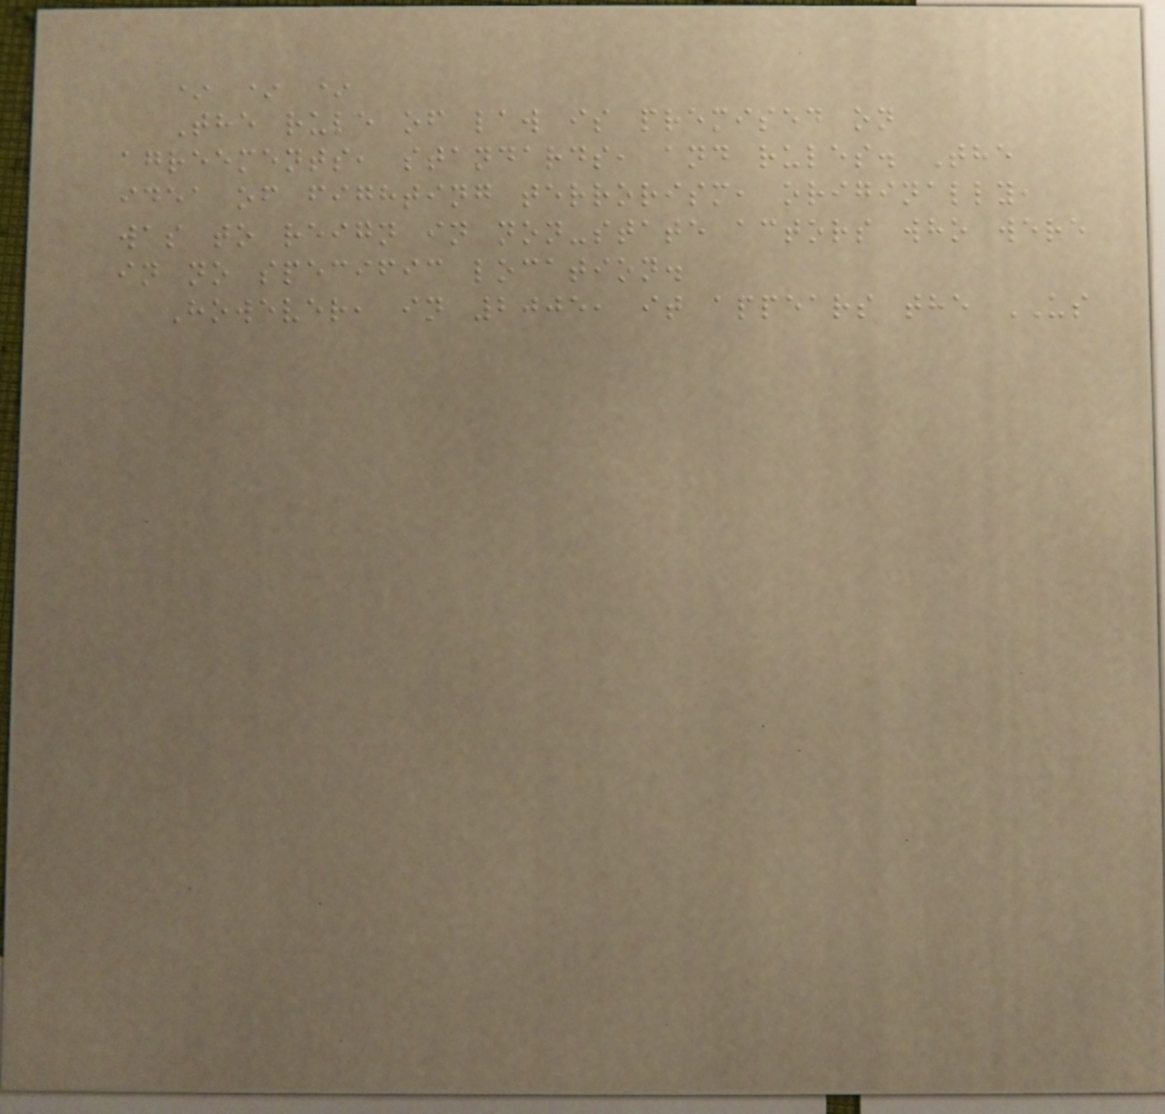* * *
The rule of law is premised on
agreements, standards, and rules. The
idea of fighting terrorism, originally,
was to reign in non-state actors who were
in no specific location.
However, in 2005, it appears the US
